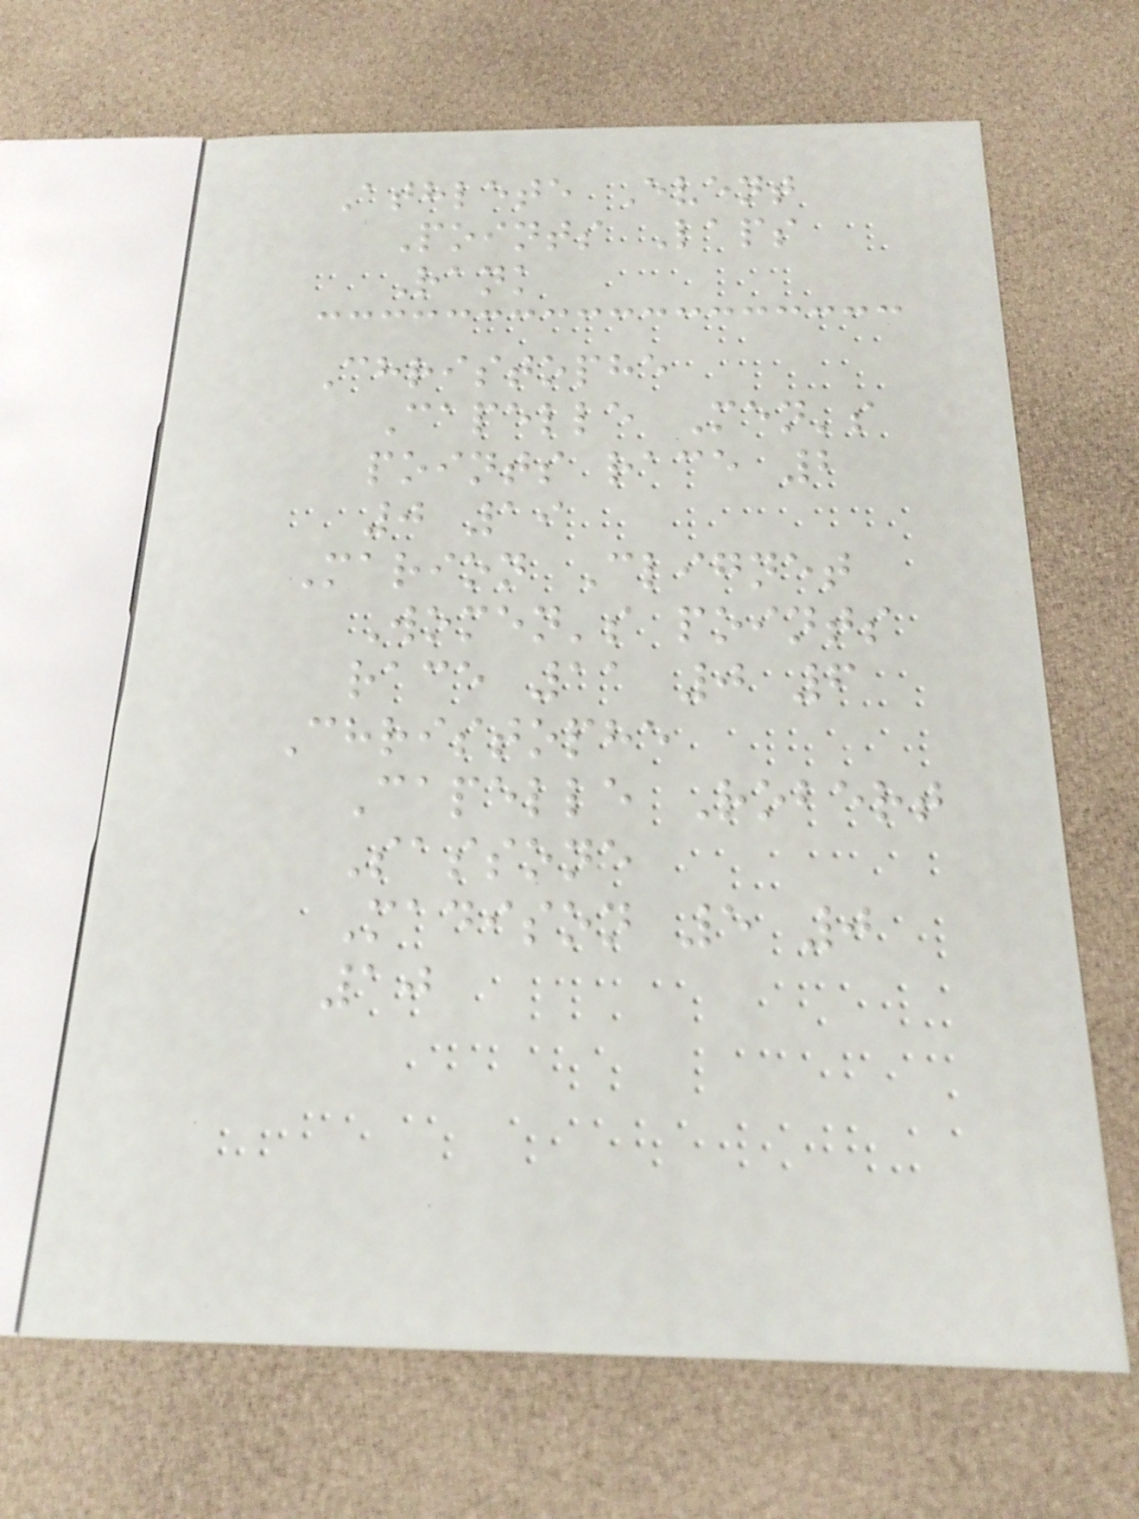Athlete Event
Points Laps
Rank
Christophe
Capelle Men's
points race 2
0 19
Marion Clignet
Women's points
race 11 0 6
Christophe
Capelle Robert
Sassone
Madison 5 0
10
